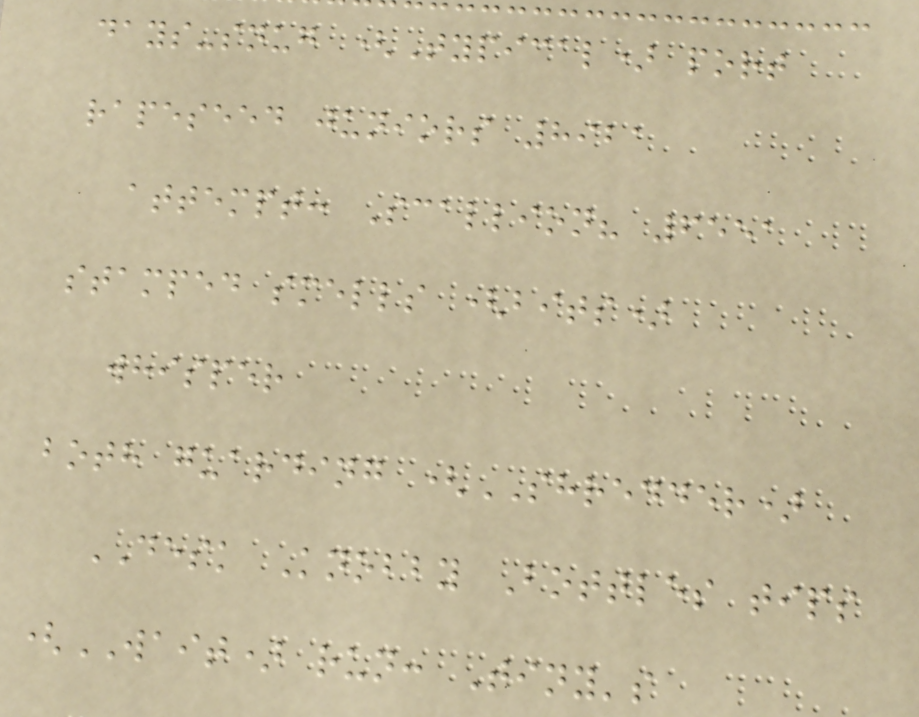days-snug (Typical) port
rapeseed juniors 8921
attempt: Scallion? 6551
stamped smells (bits)
whisper
both guarding (SHREDDER)
DESK Knobby Bottles tips
(WAIT) run: Tiny's
